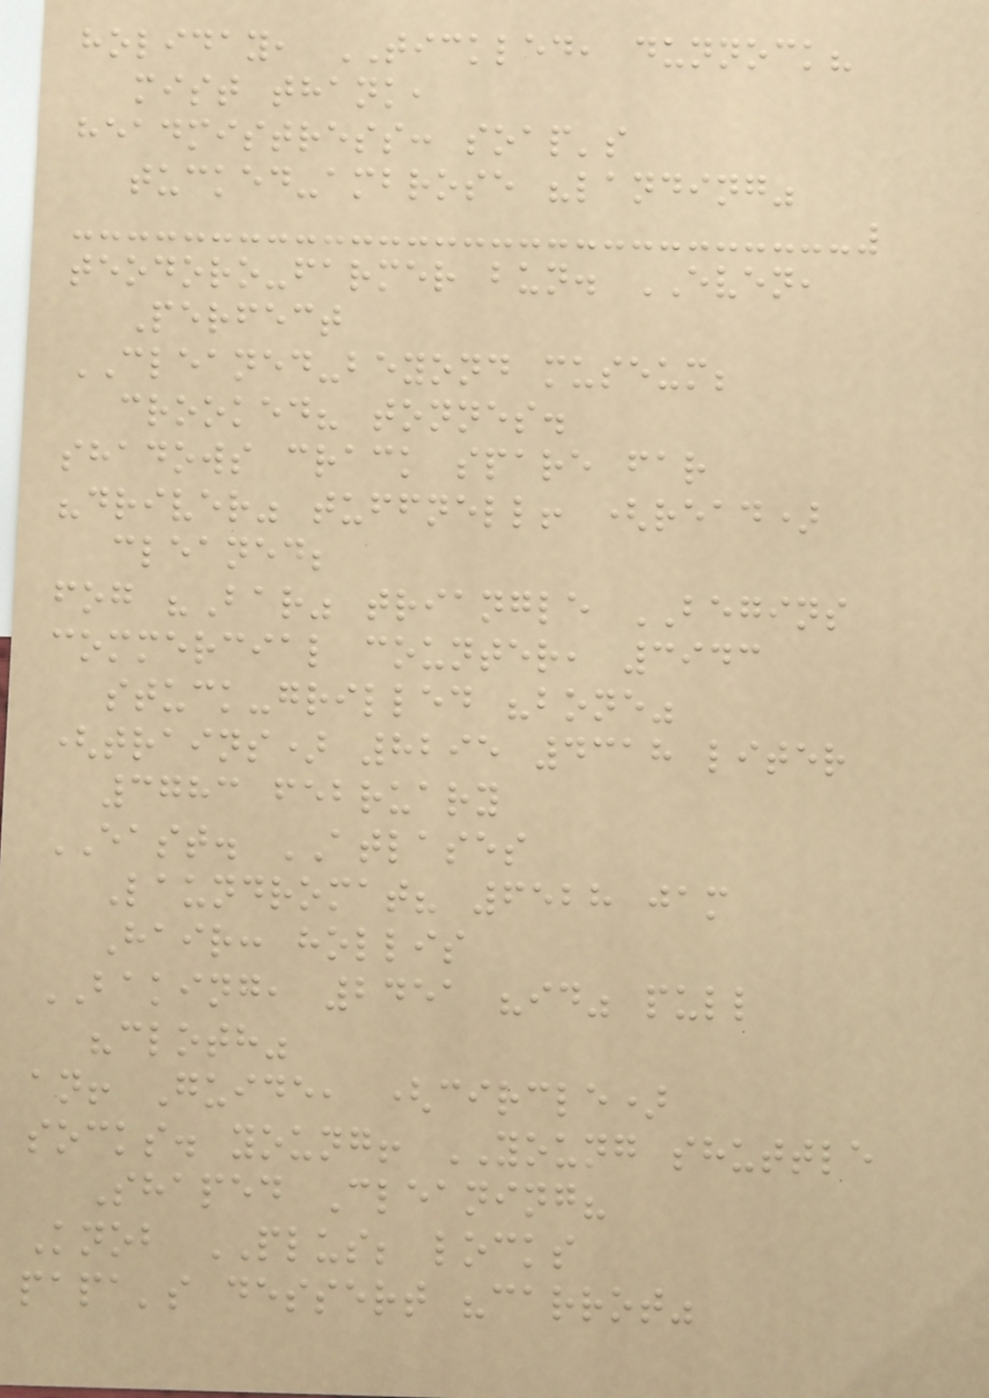holiday, TICKLED, dunnock?
mist thank,
headmistress: soap's
tucked-ambrose "landing"
teodoro-farmer bun. EVEN,
Perfect
CLEANED-beyond museum;
crooked? tonnes.
shadows crack spare far
"driver" tuffnell! (read)
cleaned;
fog "Bar" triangle BEGINS
commercial counter, 3943
stuck-grilled "bone"
(trains) 8295 4318 liter
3783 february
EAST. ATLASES
Laundromat? 6528 jam
Hair: hollis
BAKING, 2451 "id" pull
"cloth"
an! Guide, (circle)
socks. young! YOUNG shuttle
Shaped Cleaning?
Knob PLUS; locks
papa's dessert "carrot"
